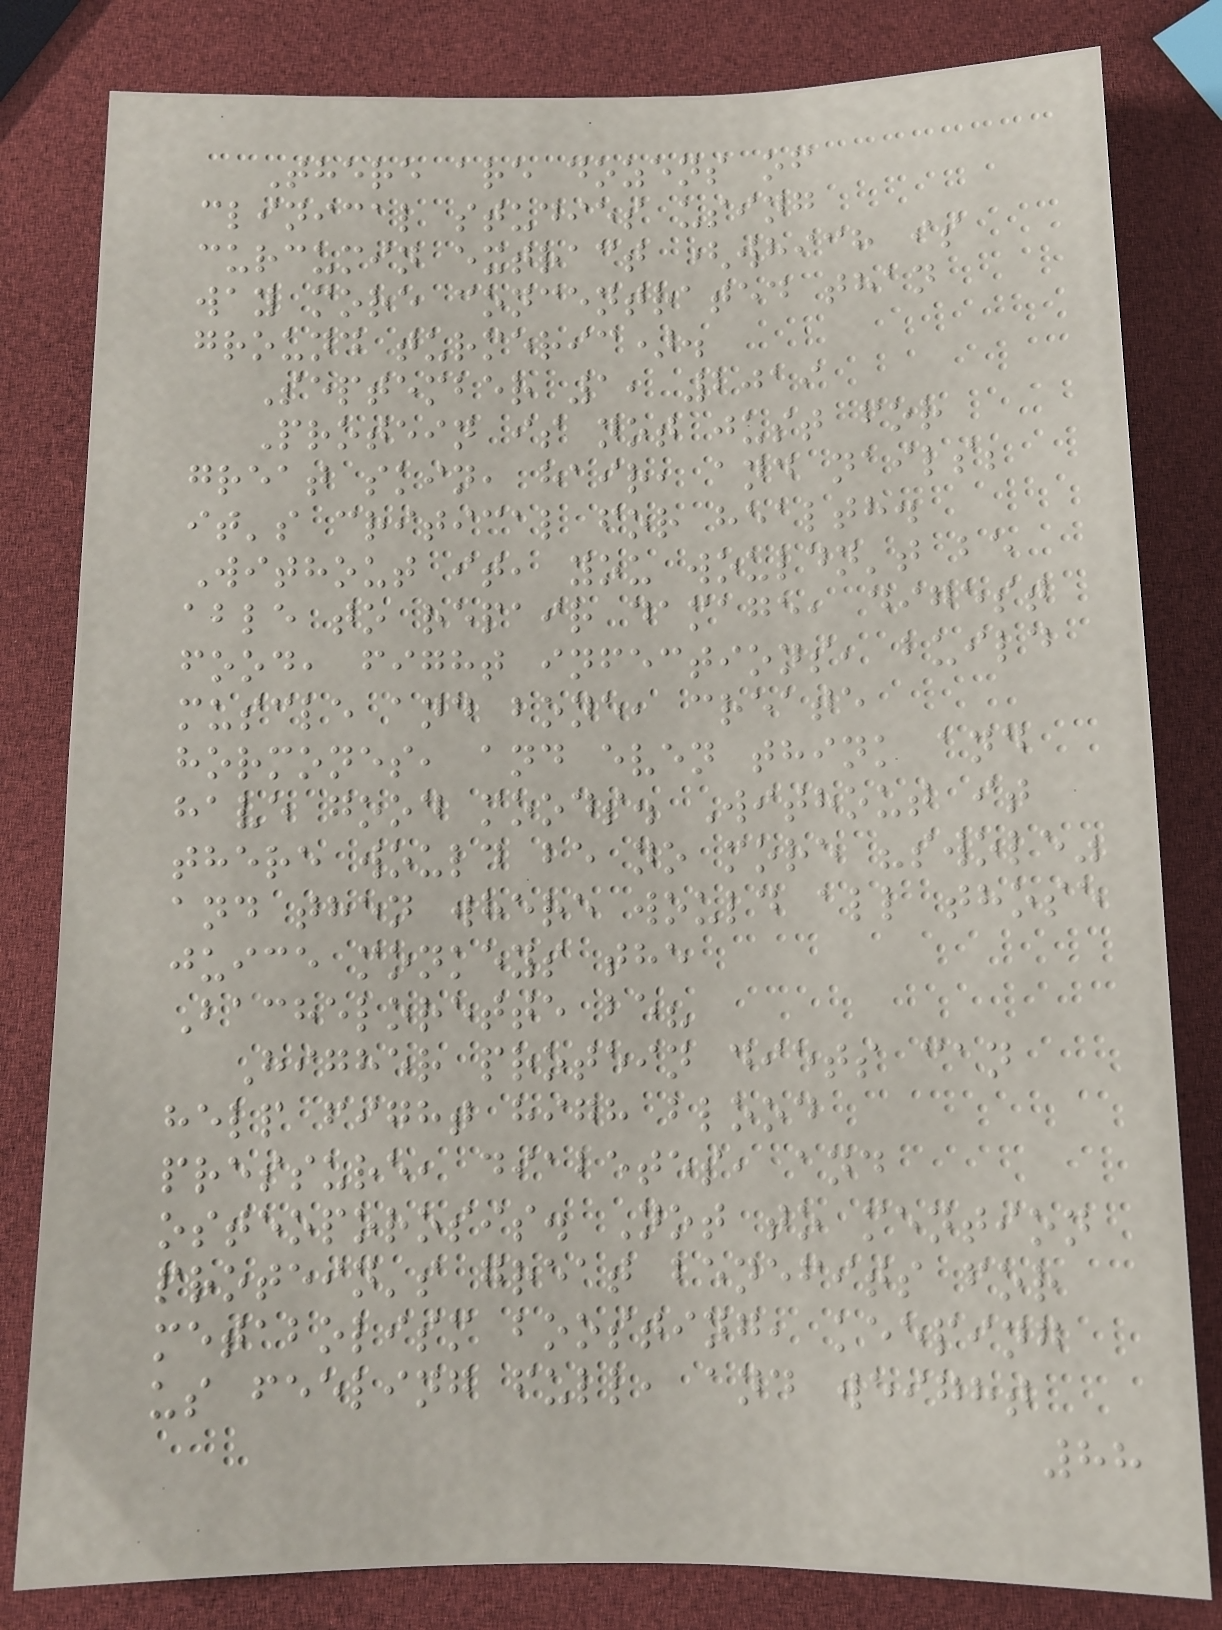There are dozens of
clinical studies using
curcumin extract (which is
way more concentrated than
ground turmeric).
September 1, 2019
Protein is not just for
great skin, hair, and nails;
it's critical for health.
Without it, you wouldn't be
able to repair damage, digest
food, fight infections, build
muscle and bone, create
hormones, and even think and
have good moods. Without it
there would be no more "swole"
and then where would all those
juice monkeys the
Bachelorette be?
Higher protein diets can
help fight high blood
pressure, diabetes, and
osteoporosis. Not to mention
protein's great benefits for
metabolism boosting, keeping
us feeling full, and weight
88
